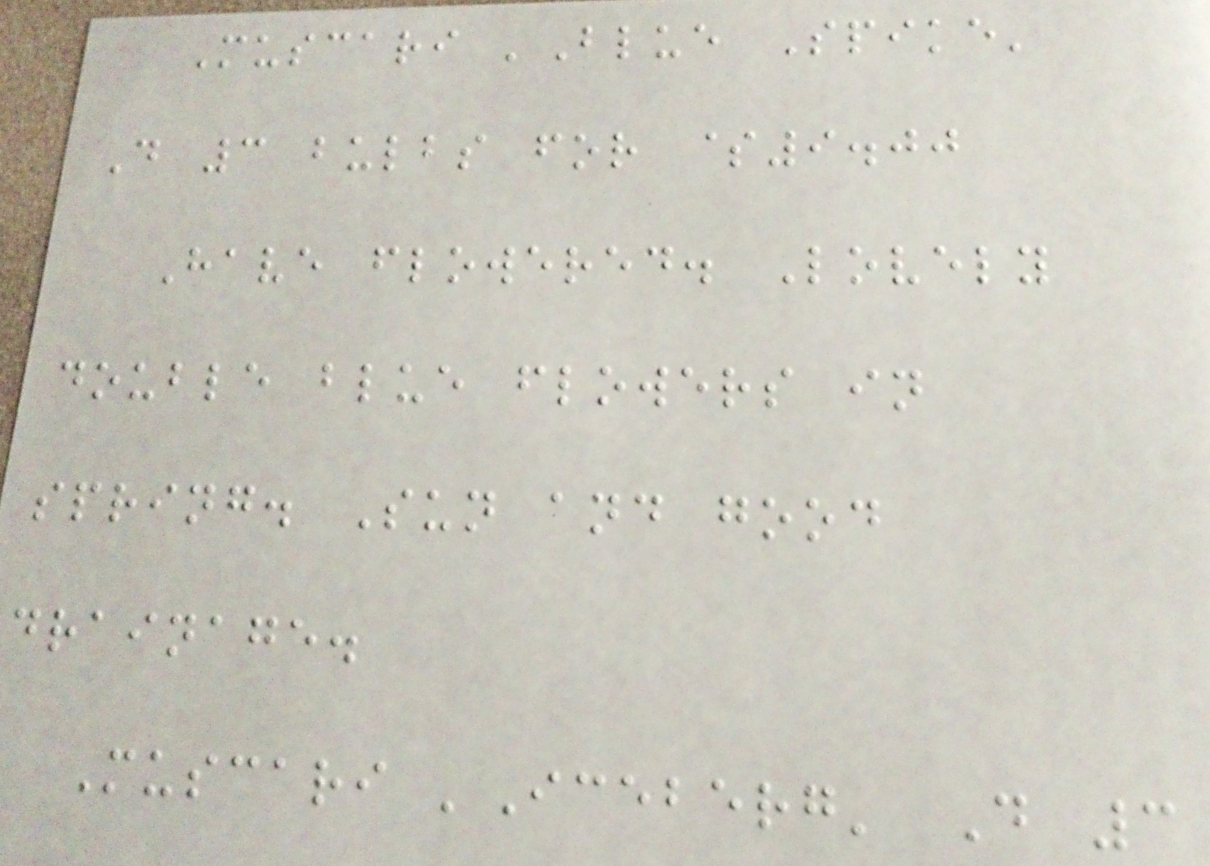Muscari 'Blue Spike'
D 3 bulbs for $9.00
Have flowered. Lovely
double blue flowers in
spring. Sun and good
drainage.
Muscari 'Iceberg' D 3
